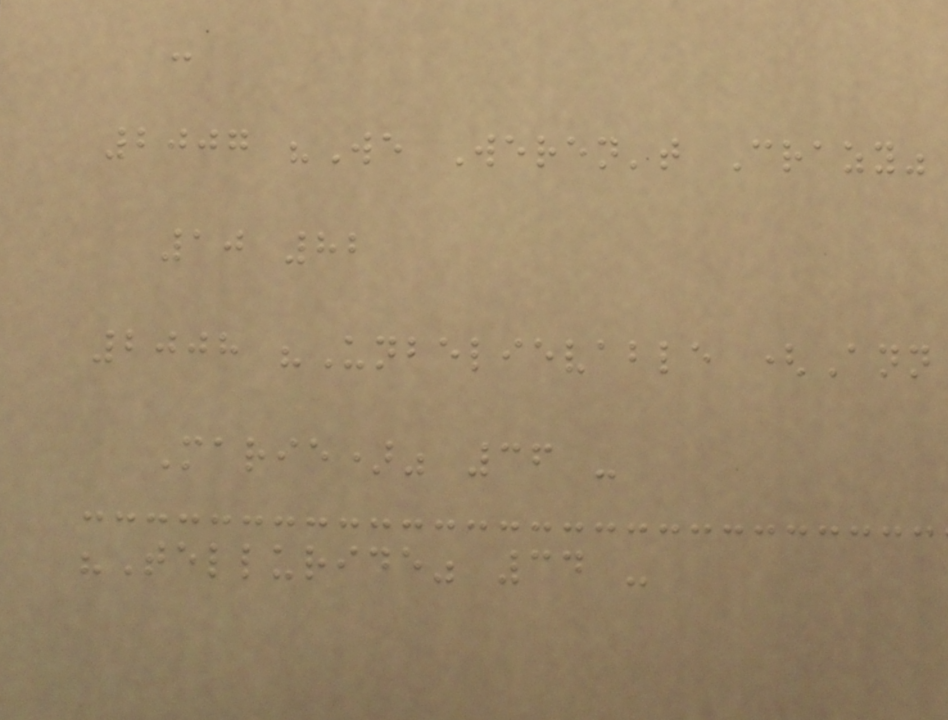-
2007 "We Weren't Crazy"
10 82
2008 "Unbelievable (Ann
Marie)" 36 -
"Telluride" 34 -
